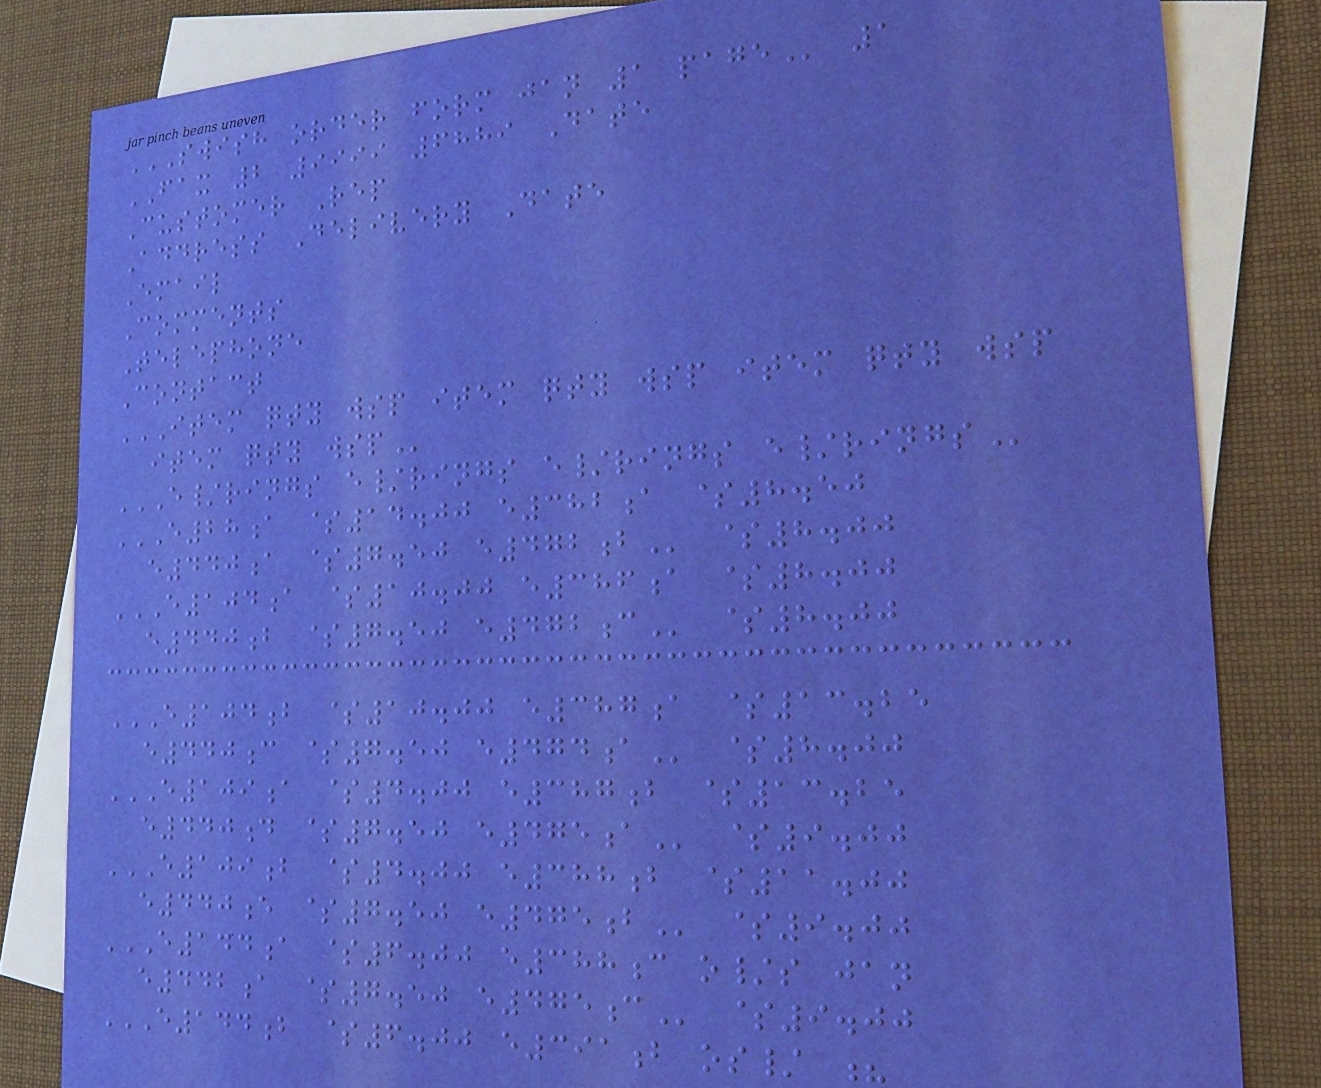SWISH ORDER FORM JAN 1 PAGE 1
FAX 2 9999 6889 Date
Customer Rep
Address Delivery Date
Email
Comments
Telephone
Contact
ITEM QTY WSP ITEM QTY WSP ITEM QTY WSP
ITEM QTY WSP
E/RINGS E/RINGS E/RINGS E/RINGS
E28A $14.00 E382A $8.50
E440A $7.50 E472B $8.00
E104A $10.00 E386A $8.00
E440B $7.50 E472C $8.00
E104B $10.00 E387A $13.25
E440C $7.50 E474A $8.00
E109A $4.00 E387B $13.25
E440D $7.50 E475A $9.00
E109B $4.00 E388B $11.00
E440E $7.50 E475B $9.00
E144A $6.00 E388C O/S JAN
E442A $7.50 E475C $9.00
E144B $6.00 E391B OS/ ?
